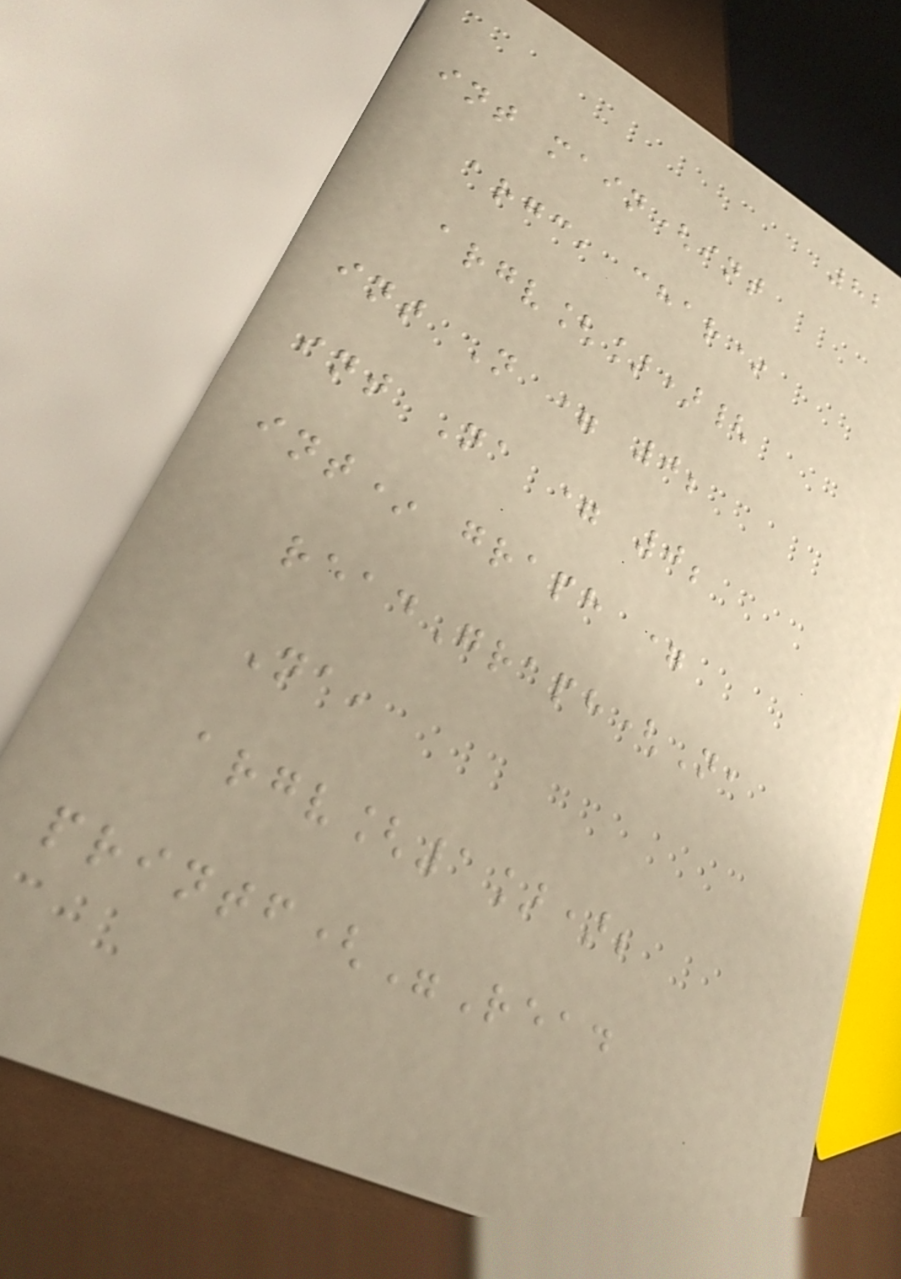82
int main(int
argc, char*
argv[]){
int N = 0;
int Na = 0;
int* graph =
readGraph(N,
Na,
argv[1]);
printf("Read
